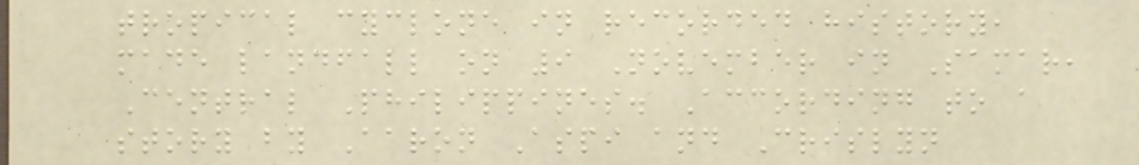tropical cyclone in recorded history,
made landfall on 9 November in Samar,
Central Philippines. According to a
story by Aaron Aspi and Crislyn
